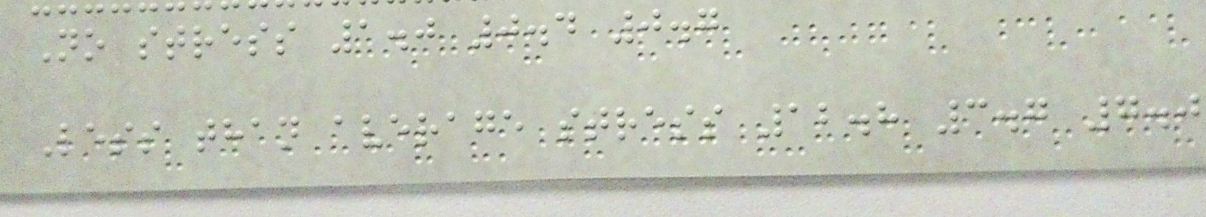No stress 1.0 0.4 0.7
Less than average stress 12.8 3.7 7.0
